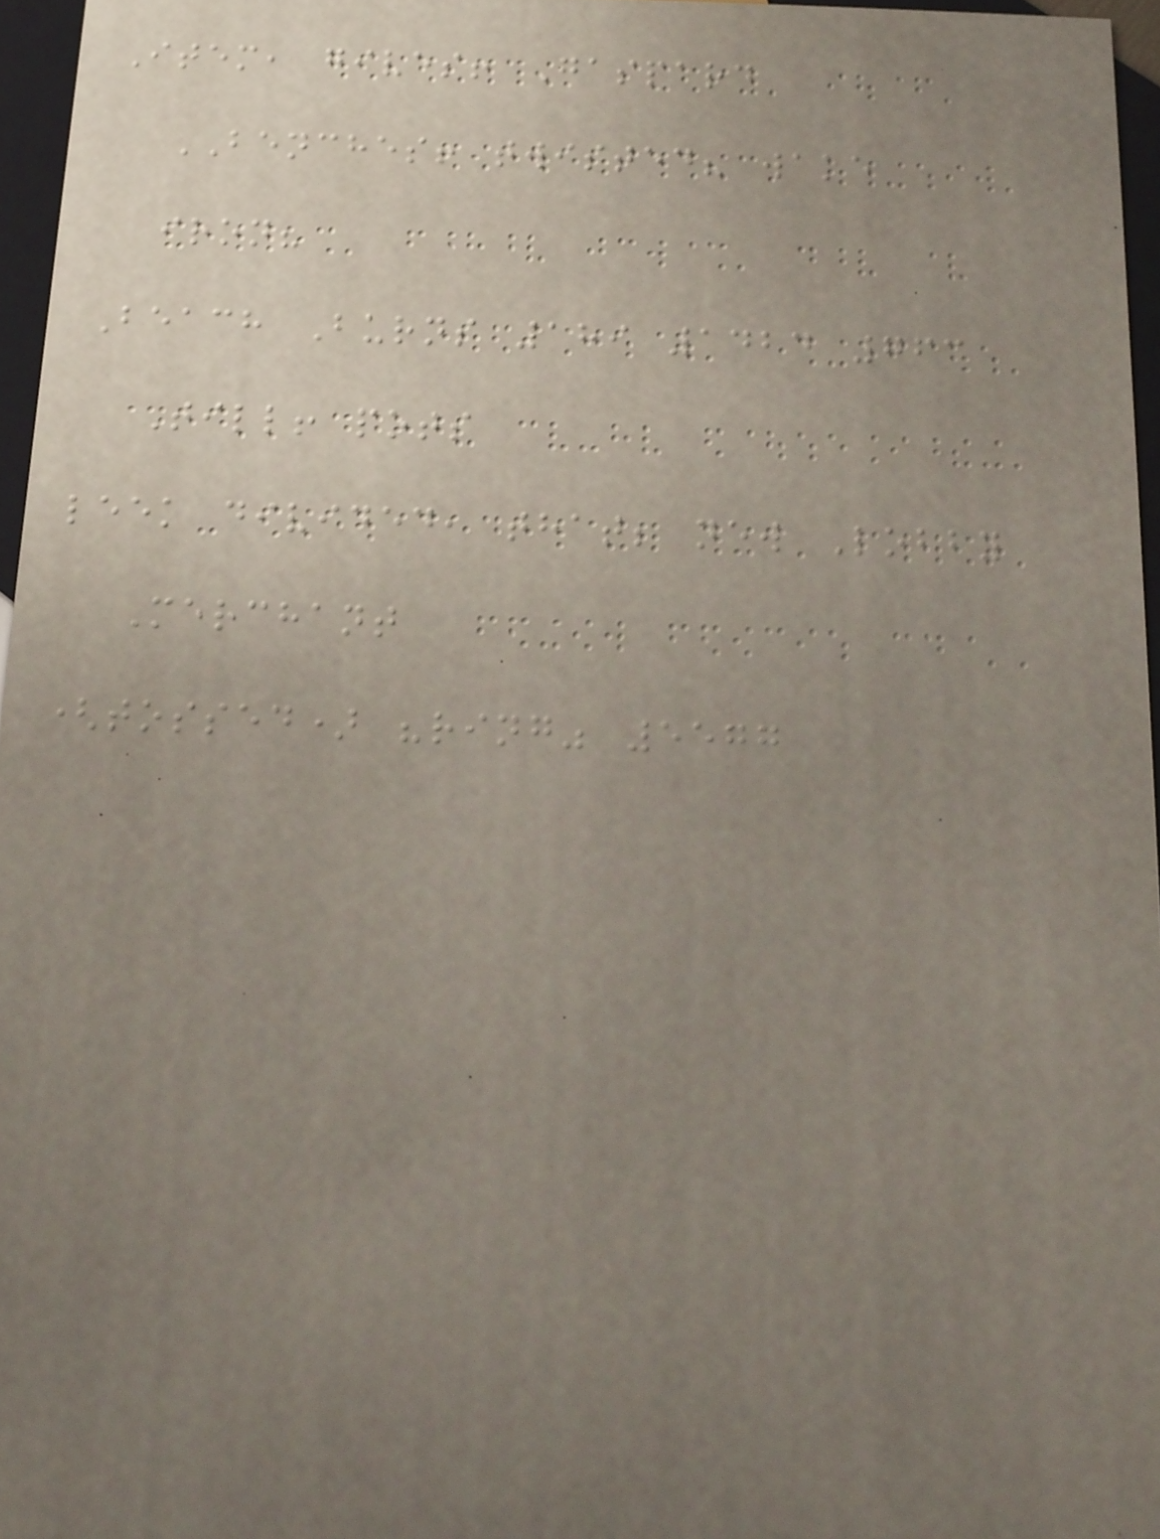Item, gives! Gaspard
BENCHES! twisted? wake
iron?
Beach Burns 189 1424 763
Till! pots
leek divided, that; new Lobby
Merchant
(tossed) "ring" 5577
